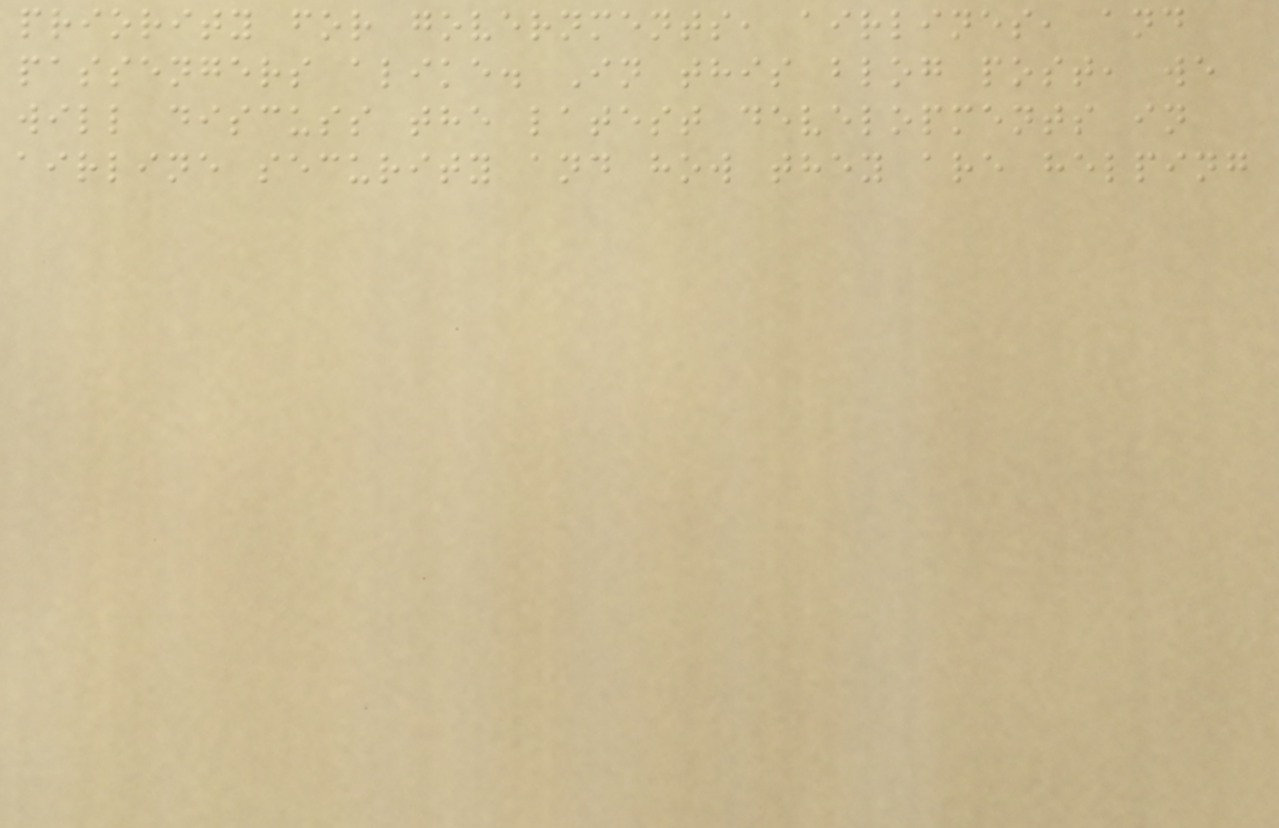priority for governments, airlines, and
passengers alike. In this blog post, we
will discuss the latest developments in
airline security and how they are helping
